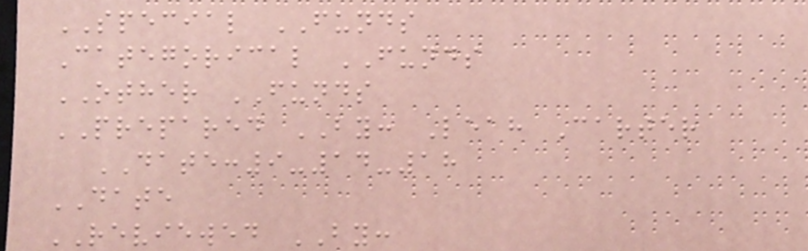SPECIAL FUNDS
Categorical FUNDS
OTHER FUNDS
PREPARED BY: Leah Carter
DATE:9-14-18
DATE
REVIEWED BY:
